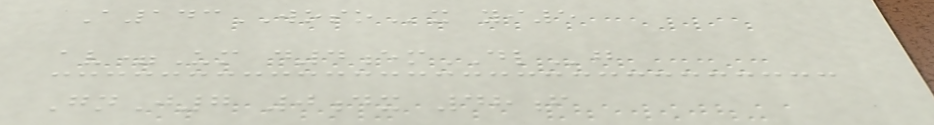A143WOSOx yi5
av=Um d4emDLg
GnJ7 0dx 48f
